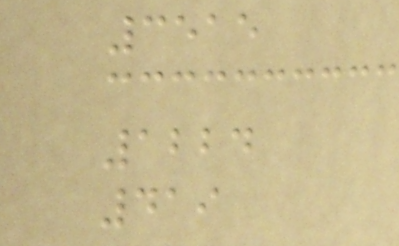3515
1224
419
